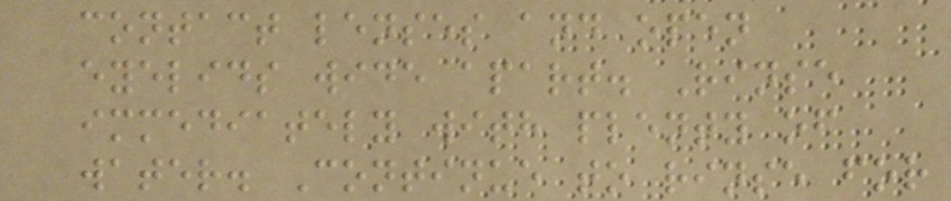contact lenses and open
eyelids wide apart. Rinse
immediately with plenty of
water. Continue to rinse for
